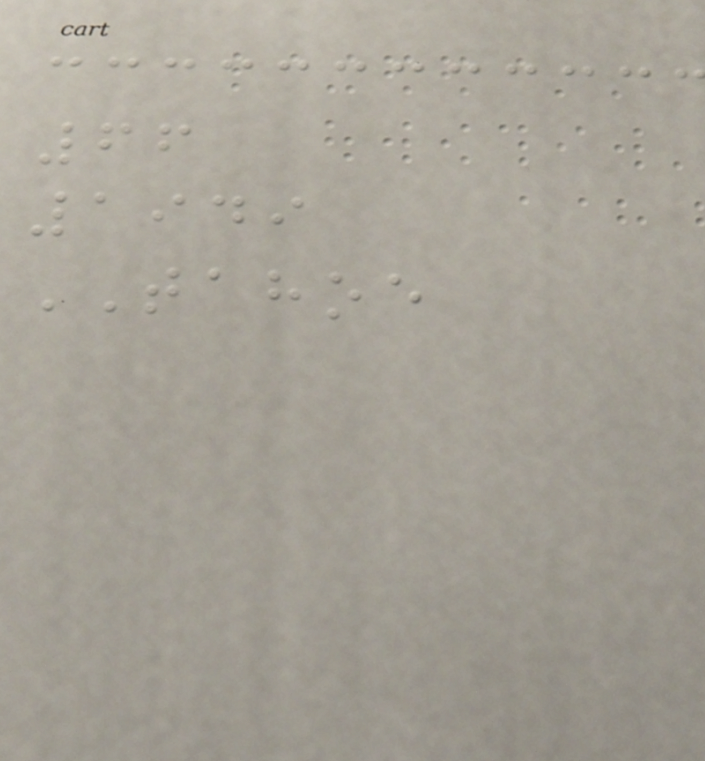66
1949
TAHOE
